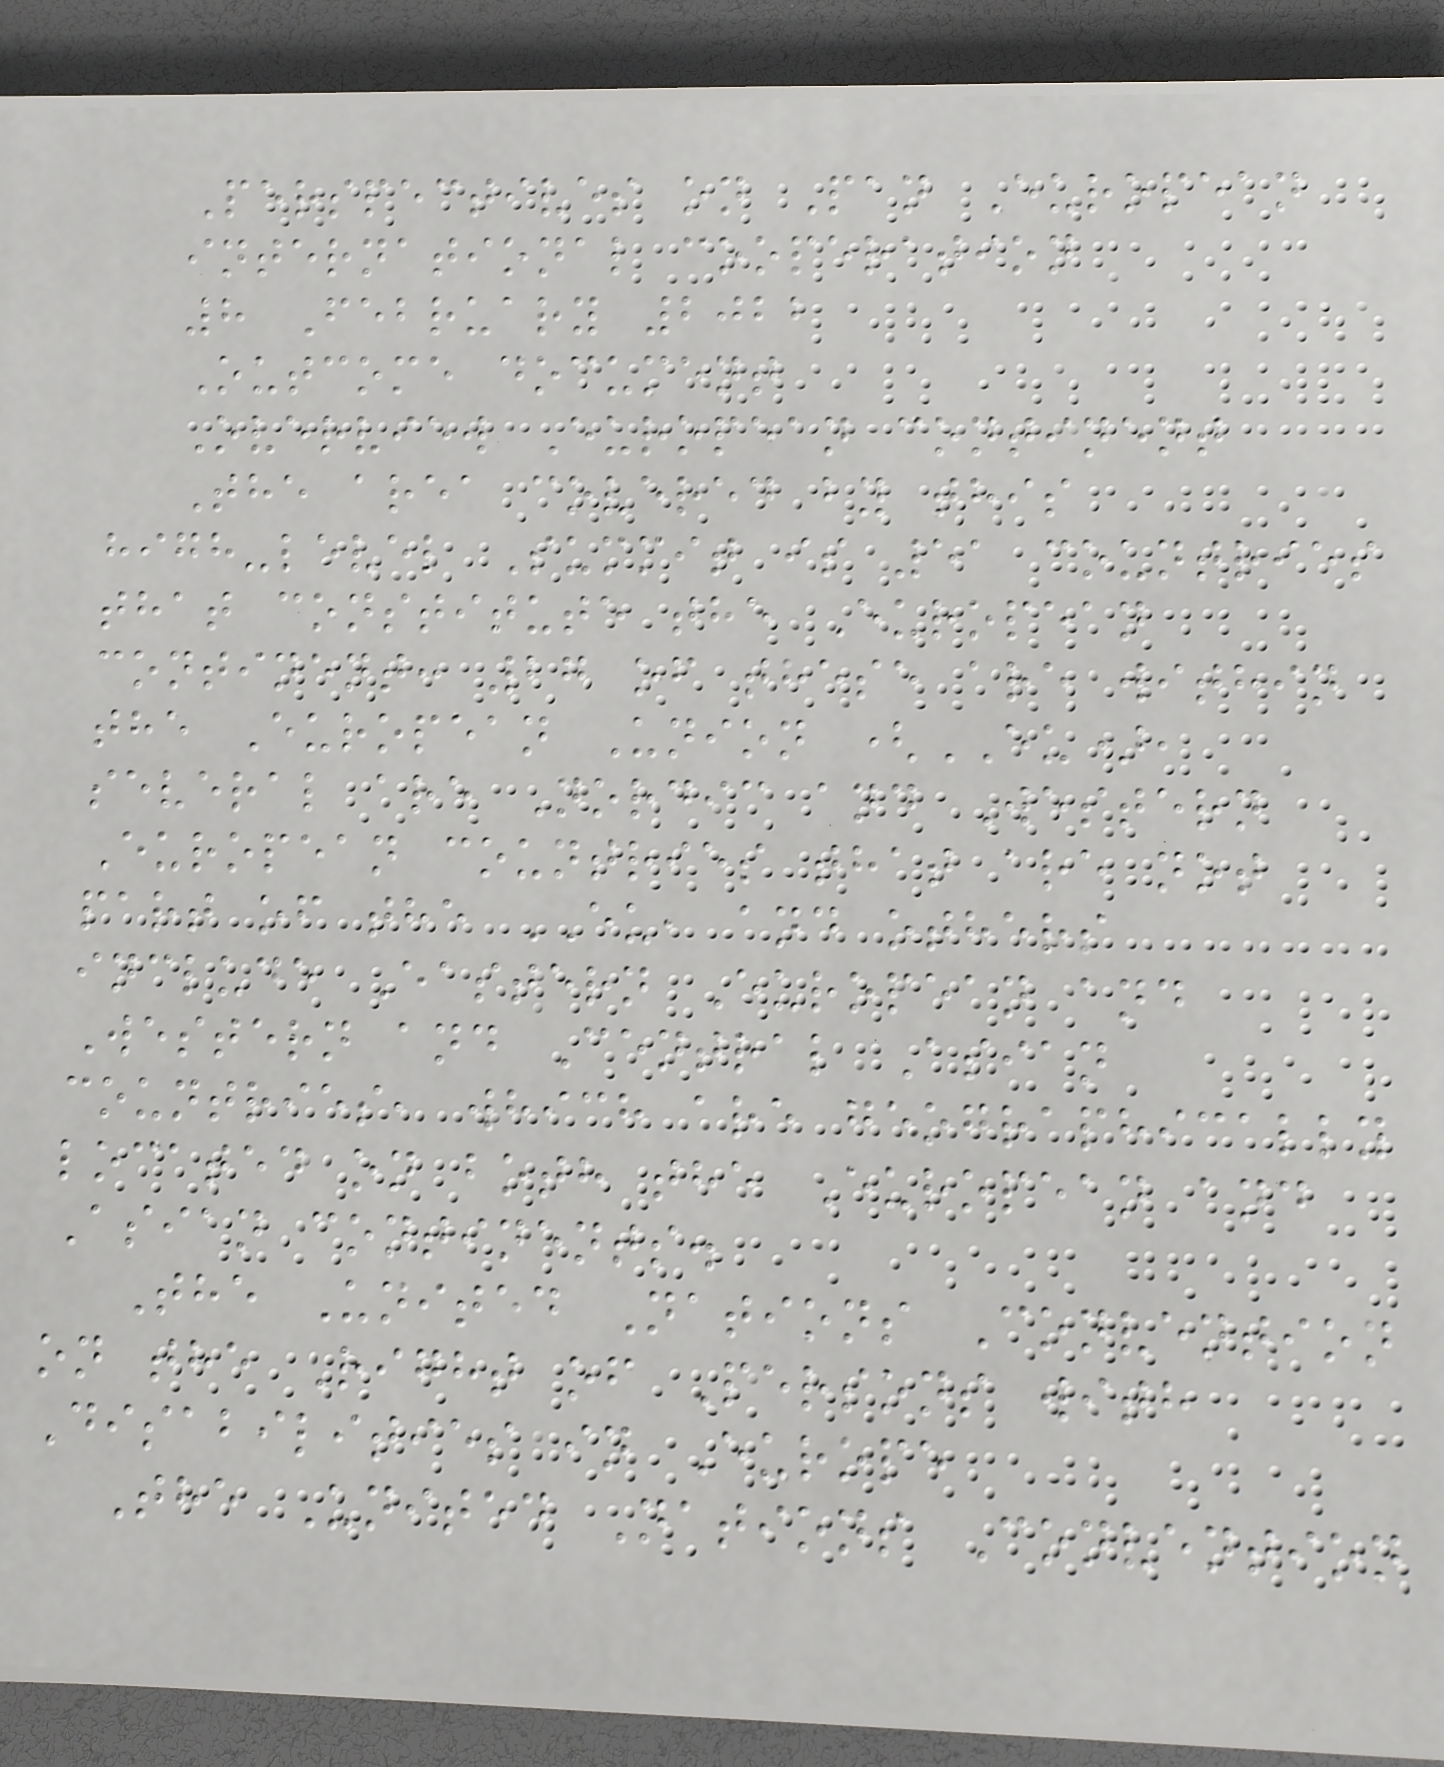Perspectives on Pan European
international cooperation
8 February 2022
Outcome document
Overview European continent
The area covered by this
high-level Summit is 51 countries
that constitute the European
continent: 27 of these are within
the European Union (EU),
several are Nordic and Western
European countries that are not
part of the EU, and others
include Eastern European and
Western and Central Asian
countries, which are geographically
located on both the European and
Asian continents.
The United Nations Convention
on the Right of Persons with
Disabilities in Europe
The United Nations Convention
